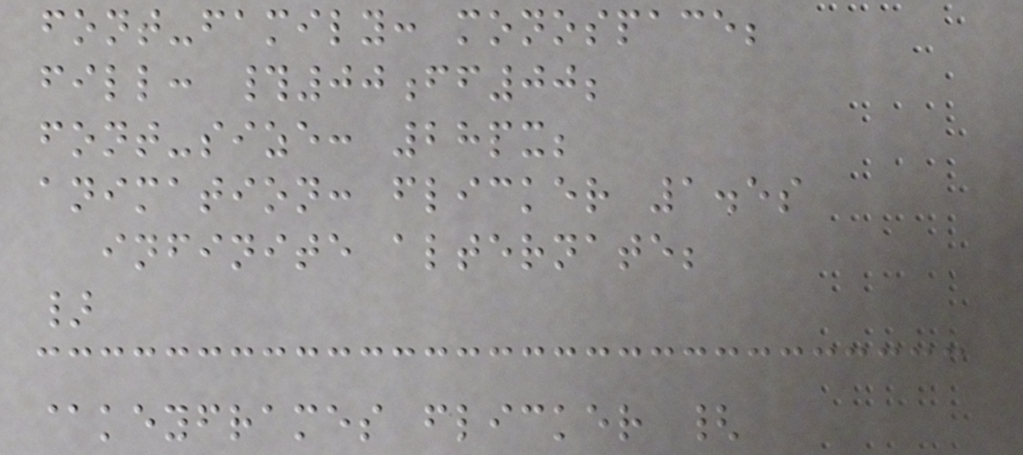font-family: monospace;
fill: #00ff00;
font-size: 28px;
animation: flicker 1.5s
infinite alternate;
}
@keyframes flicker {
